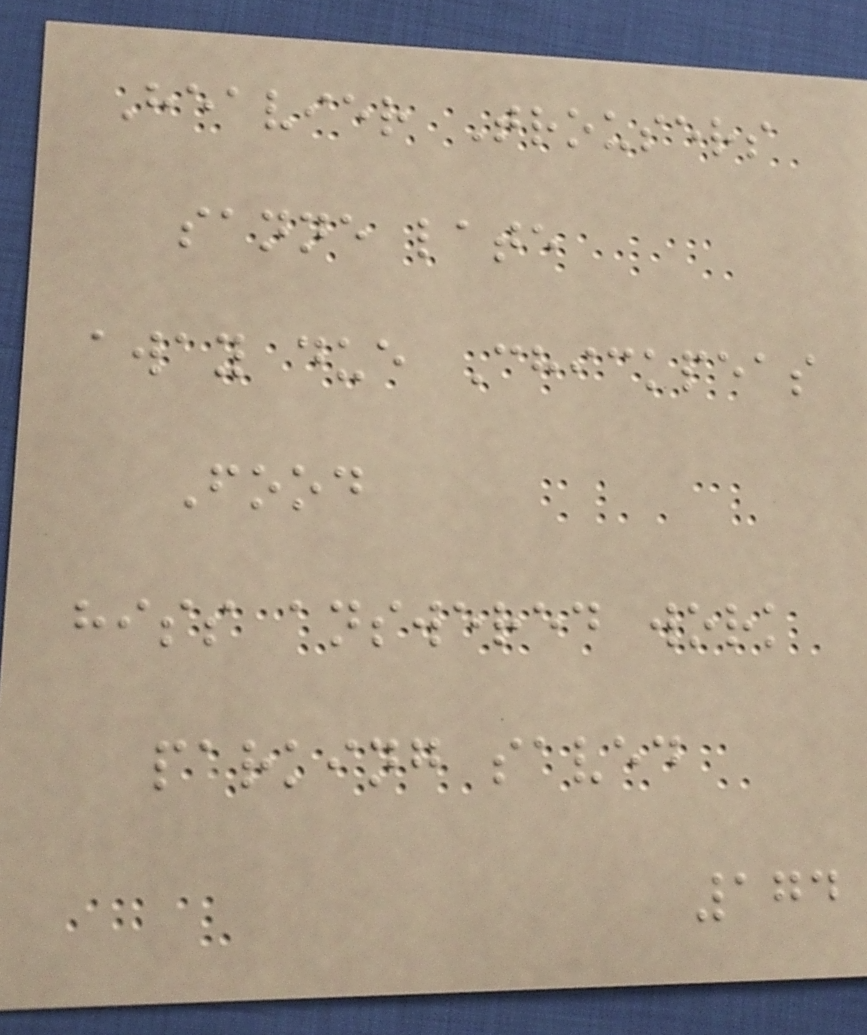Heavier Trousers
sanne late
away due Chickpeas
Food
hiss answered work
parking saved
174
